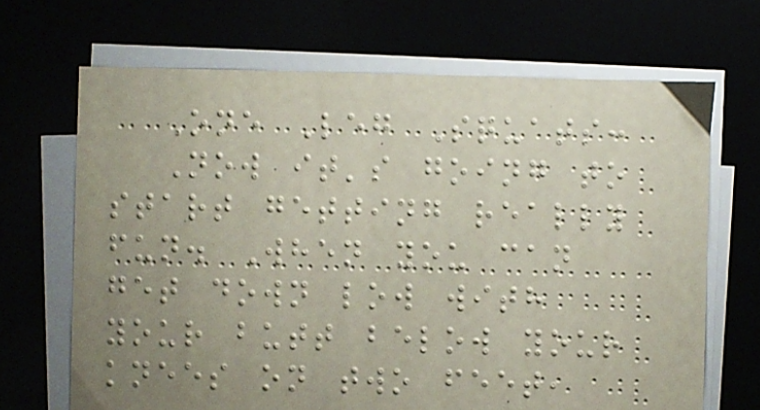One Leg Squats:
Now it's going to
start getting really
fun. When you can
get down low with
your butt below your
knees on two feet,
